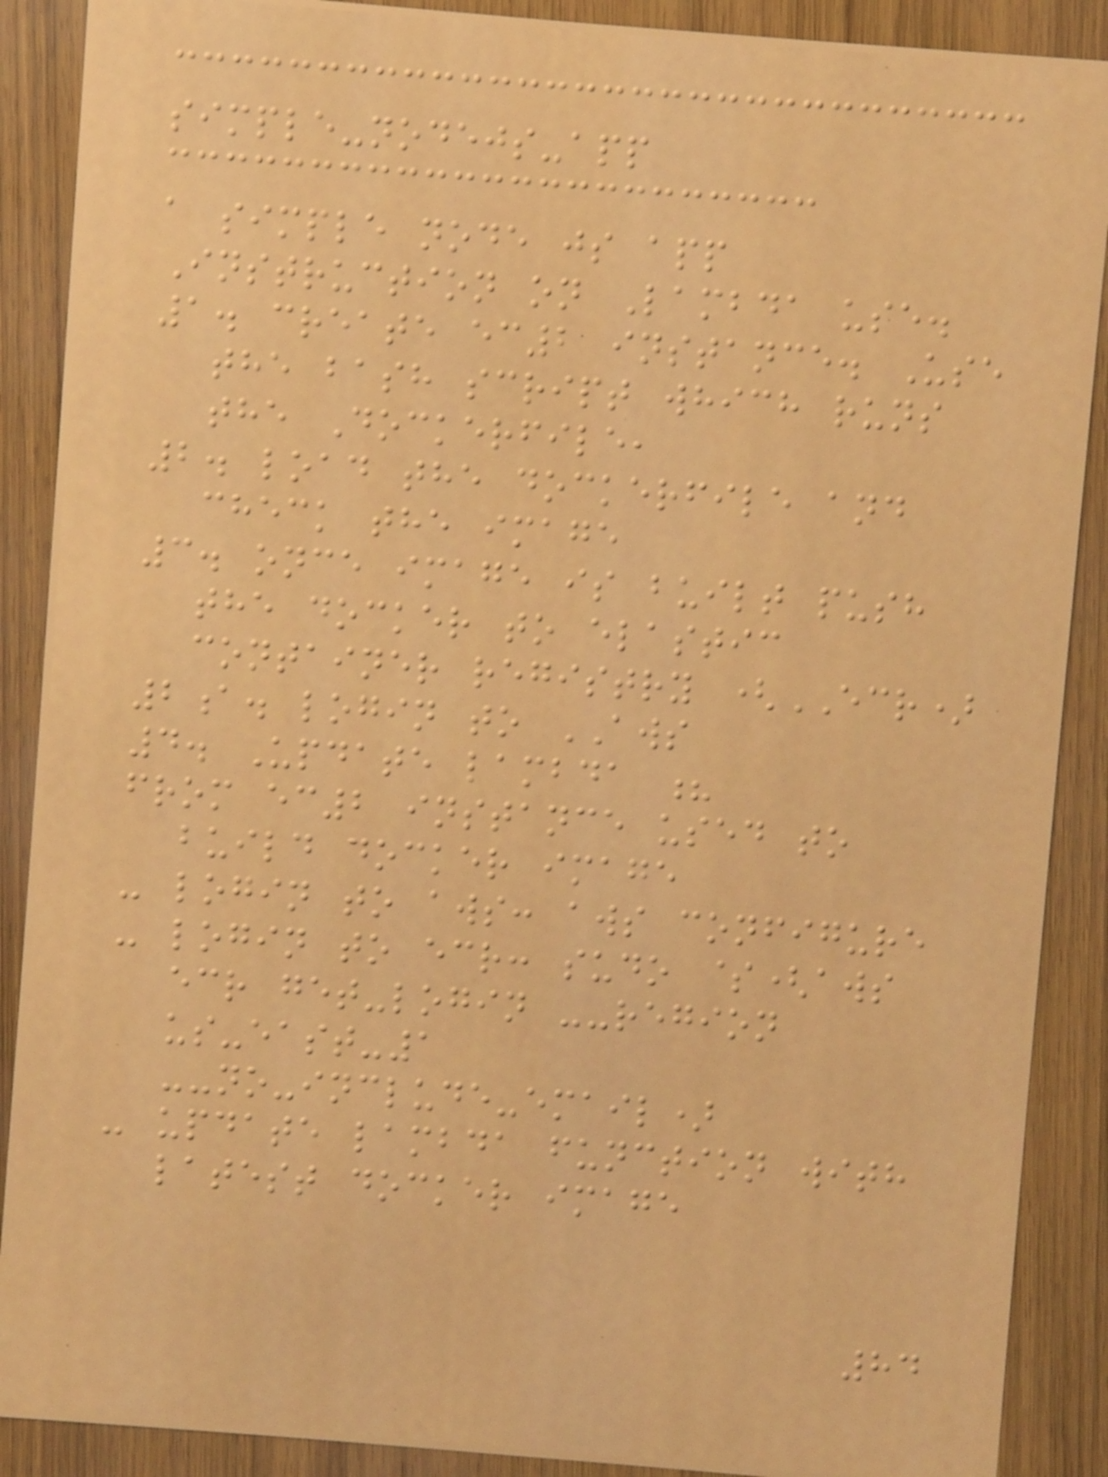simple-nodejs-app
a simple node js app
Instruction on Lambda use.
1. create ec2 instance. Use
the bash script which runs
the Dockerfile,
2. load the dockerfile and
check the image
3. once image is built push
the docker to elastic
container registry (ECR)
2a. login to AWS
4. Update lambda ?
from ec2 instance used to
build docker image
- login to aws: aws configure
- login to ecr: sudo $(aws
ecr get-login --region
us-east-1
--no-include-email)
- update lambda function with
latest docker image
84
